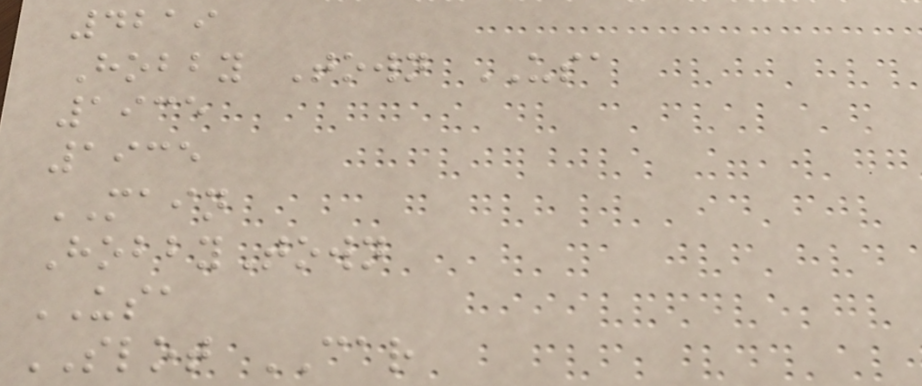4219
Hobby Town USA
1935
1935
MAIN
HobbyTown
USA
SLOT CAR
